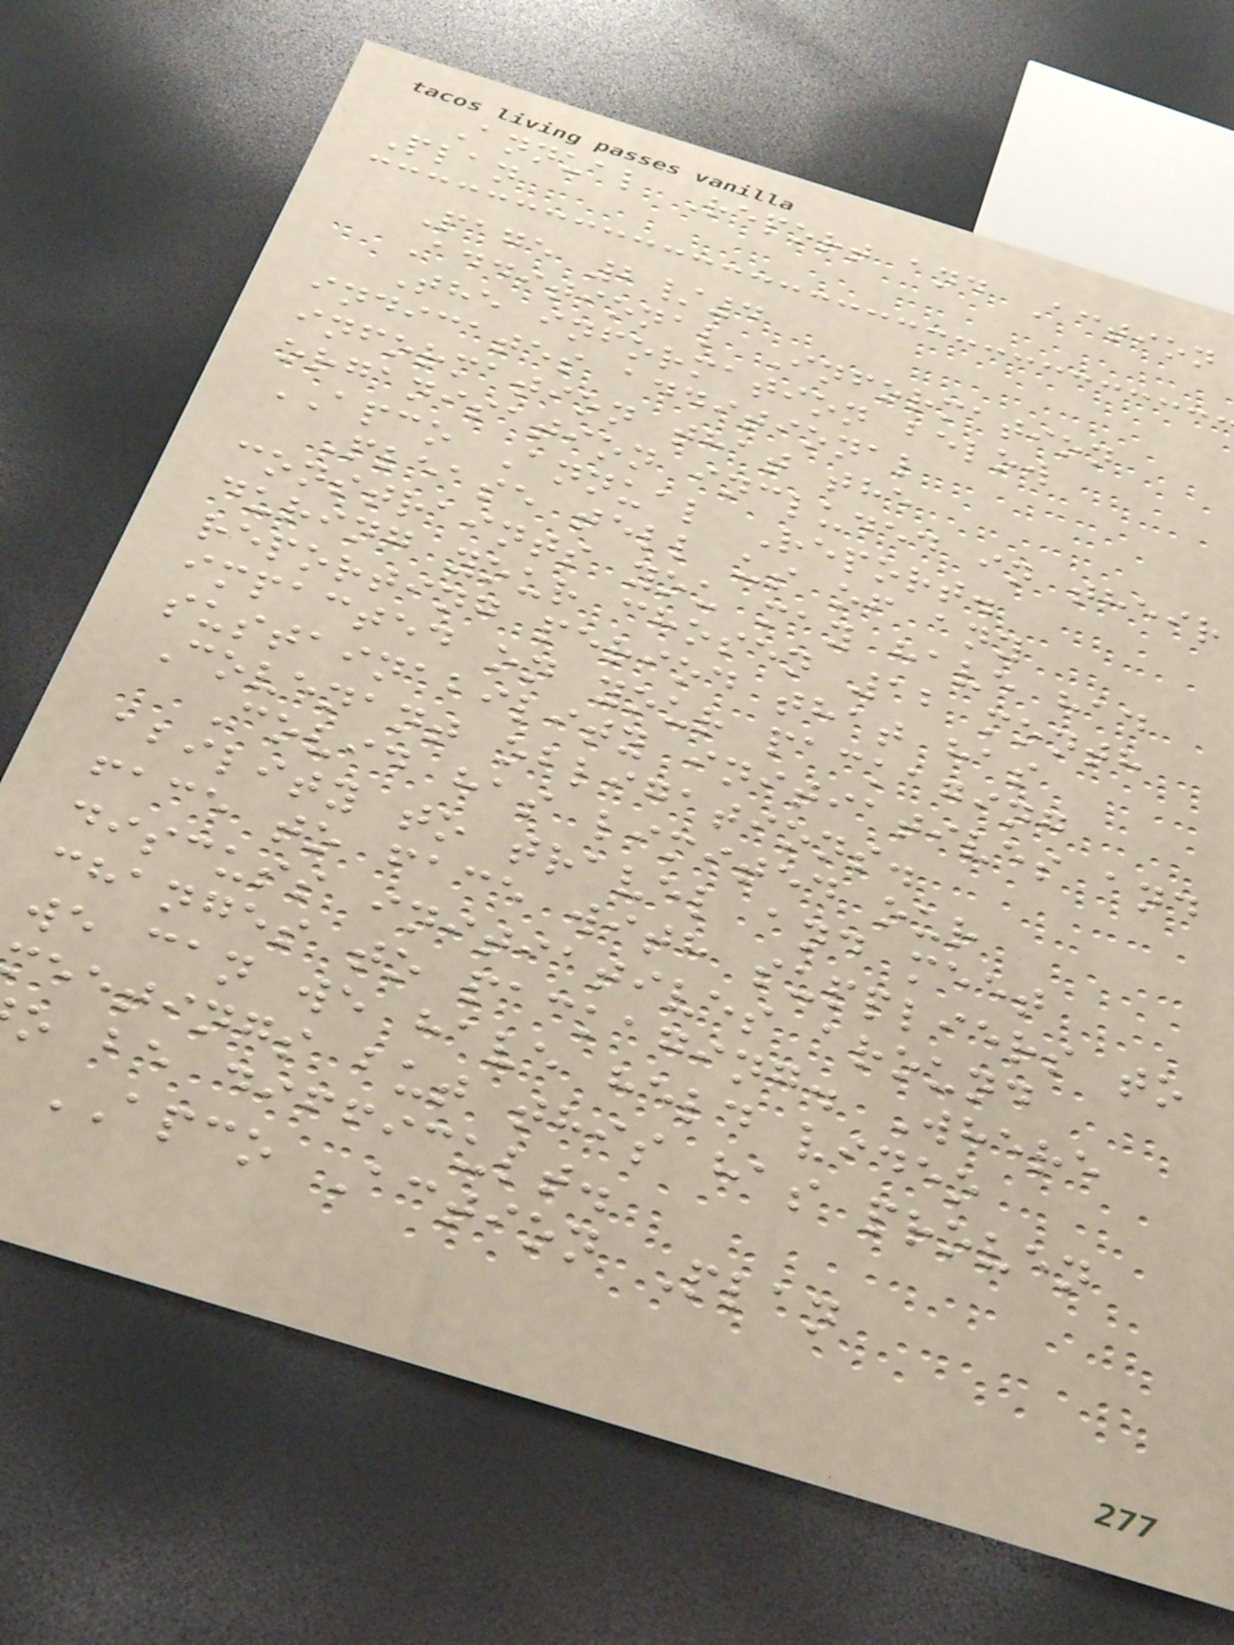Annual Report and Action
Plan
Page 2/4
Additional Information
The information below
indicates additional
information that the
organisation included in their
APCO Annual Report.
Please tell us of any
constraints you may have had
during your chosen 12 month
reporting period that has
impacted on your packaging
sustainability initiatives and
Covenant obligations.
Covid has limited our
ability to travel and meet
face to face with suppliers to
discuss initiatives around
changes to packaging. Where
we can we have held video
eetings but this has proven
o be difficult.
APCO Action Plan
